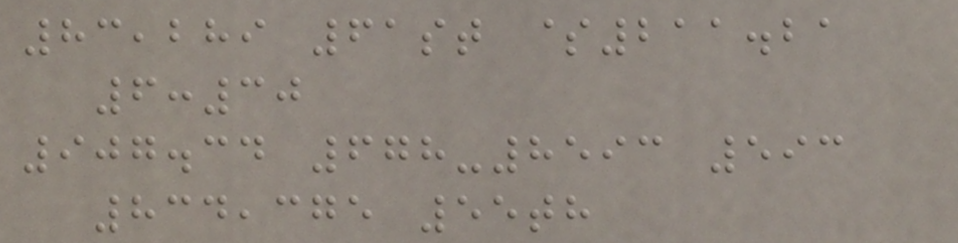83,289 61st $211.21
6:30
907.34 678-8593 593
834,375 55th
